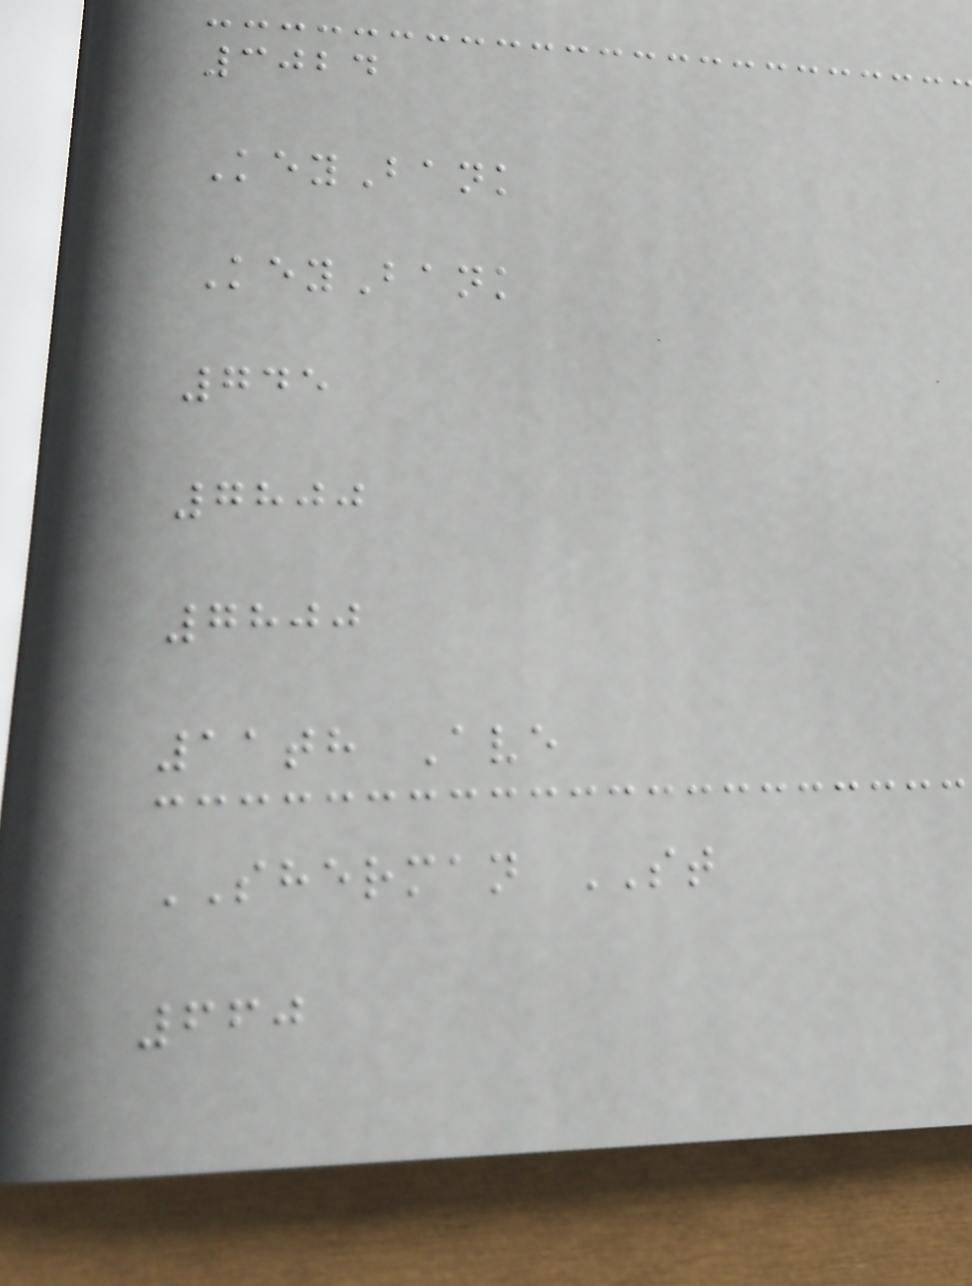3024
KeyBank
KeyBank
745
7800
7800
11th Ave
SHERMAN ST
660
